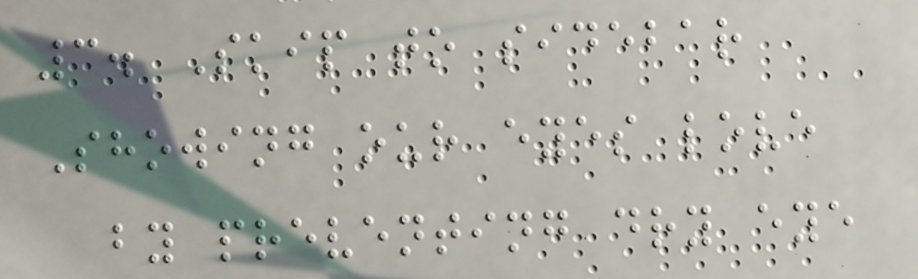3. Skip to sidebar
Showing our eyes love
by preventing dry eye
